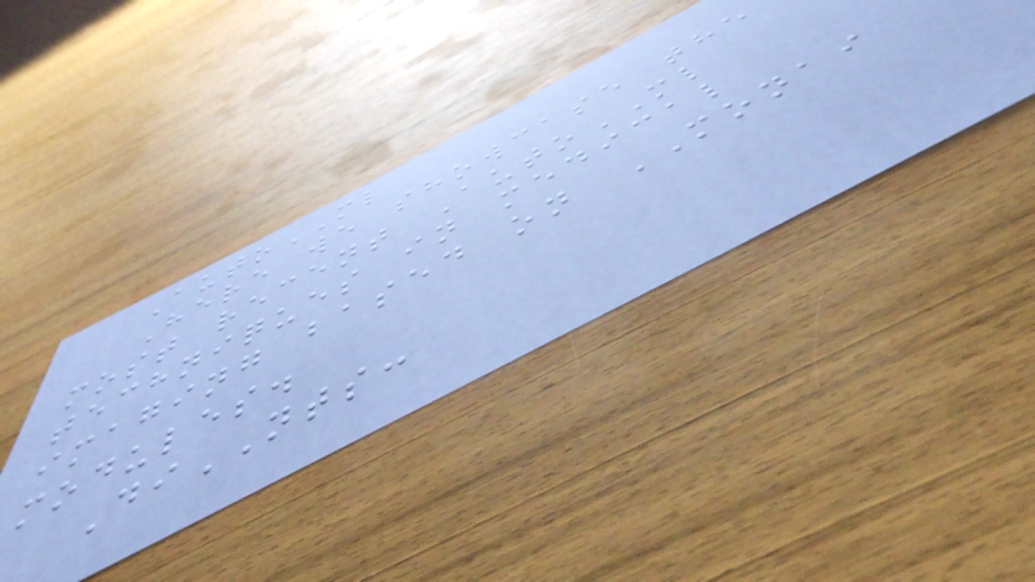AutoML
Here we showcase the
most recent AutoML
techniques in medical
imaging based on MONAI
modules.
DiNTS:
